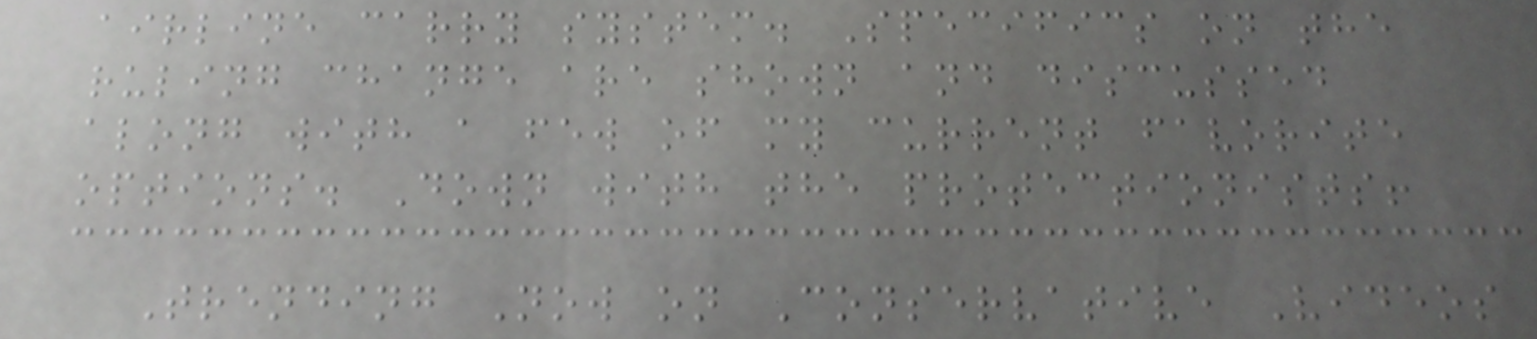airline carry system. Specifics on the
ruling change are shown and discussed
along with a few of my current favorite
options. Down with the protectionists!
Trending Now on Conservative Videos
